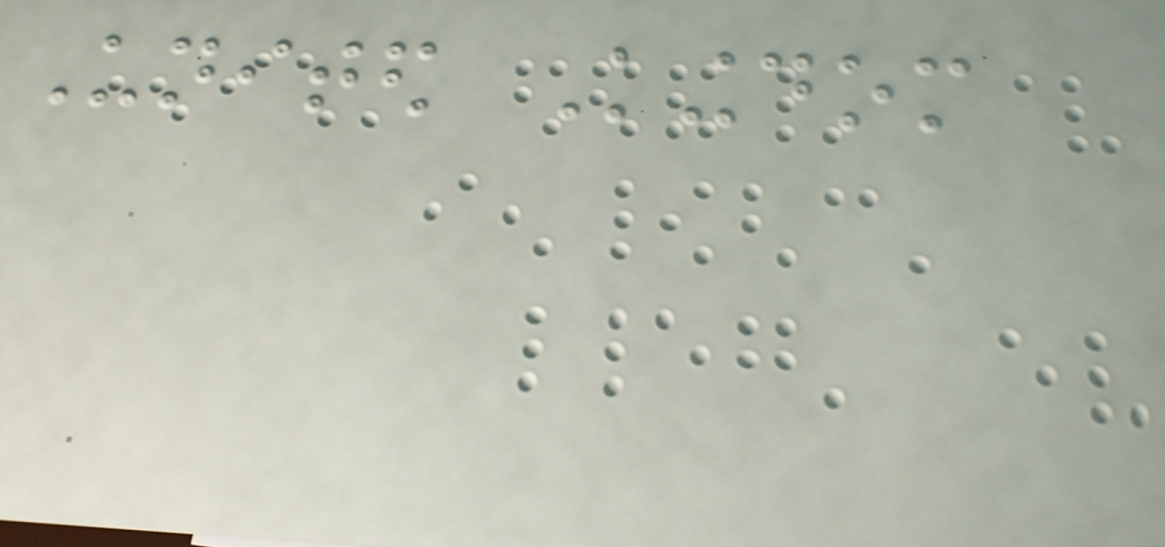United Kingdom
